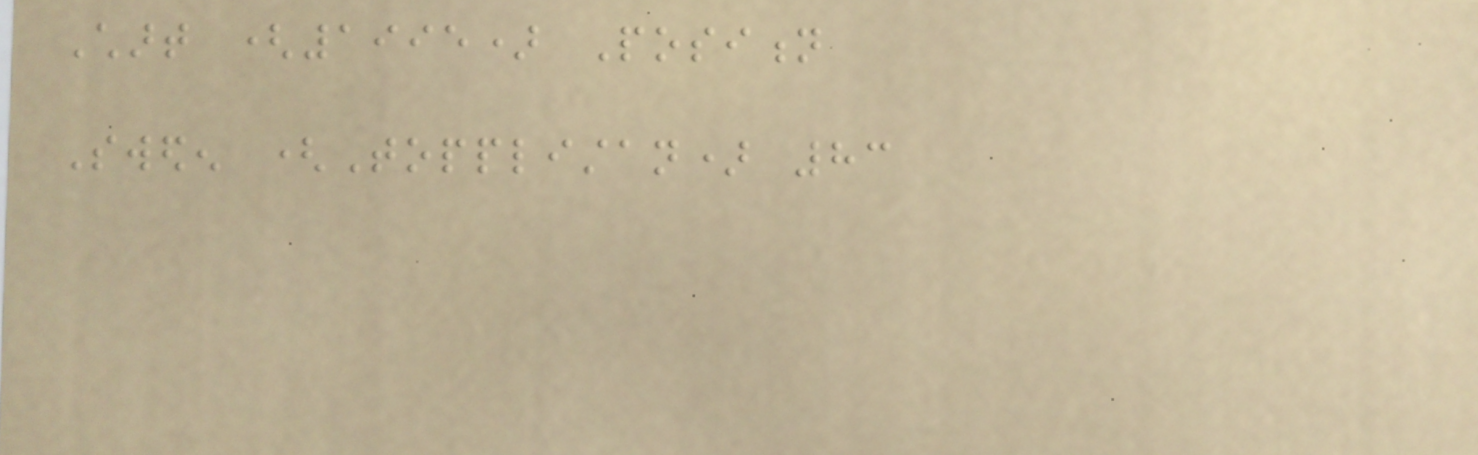Chart (1995) Position
Sweden (Topplistan) 83
